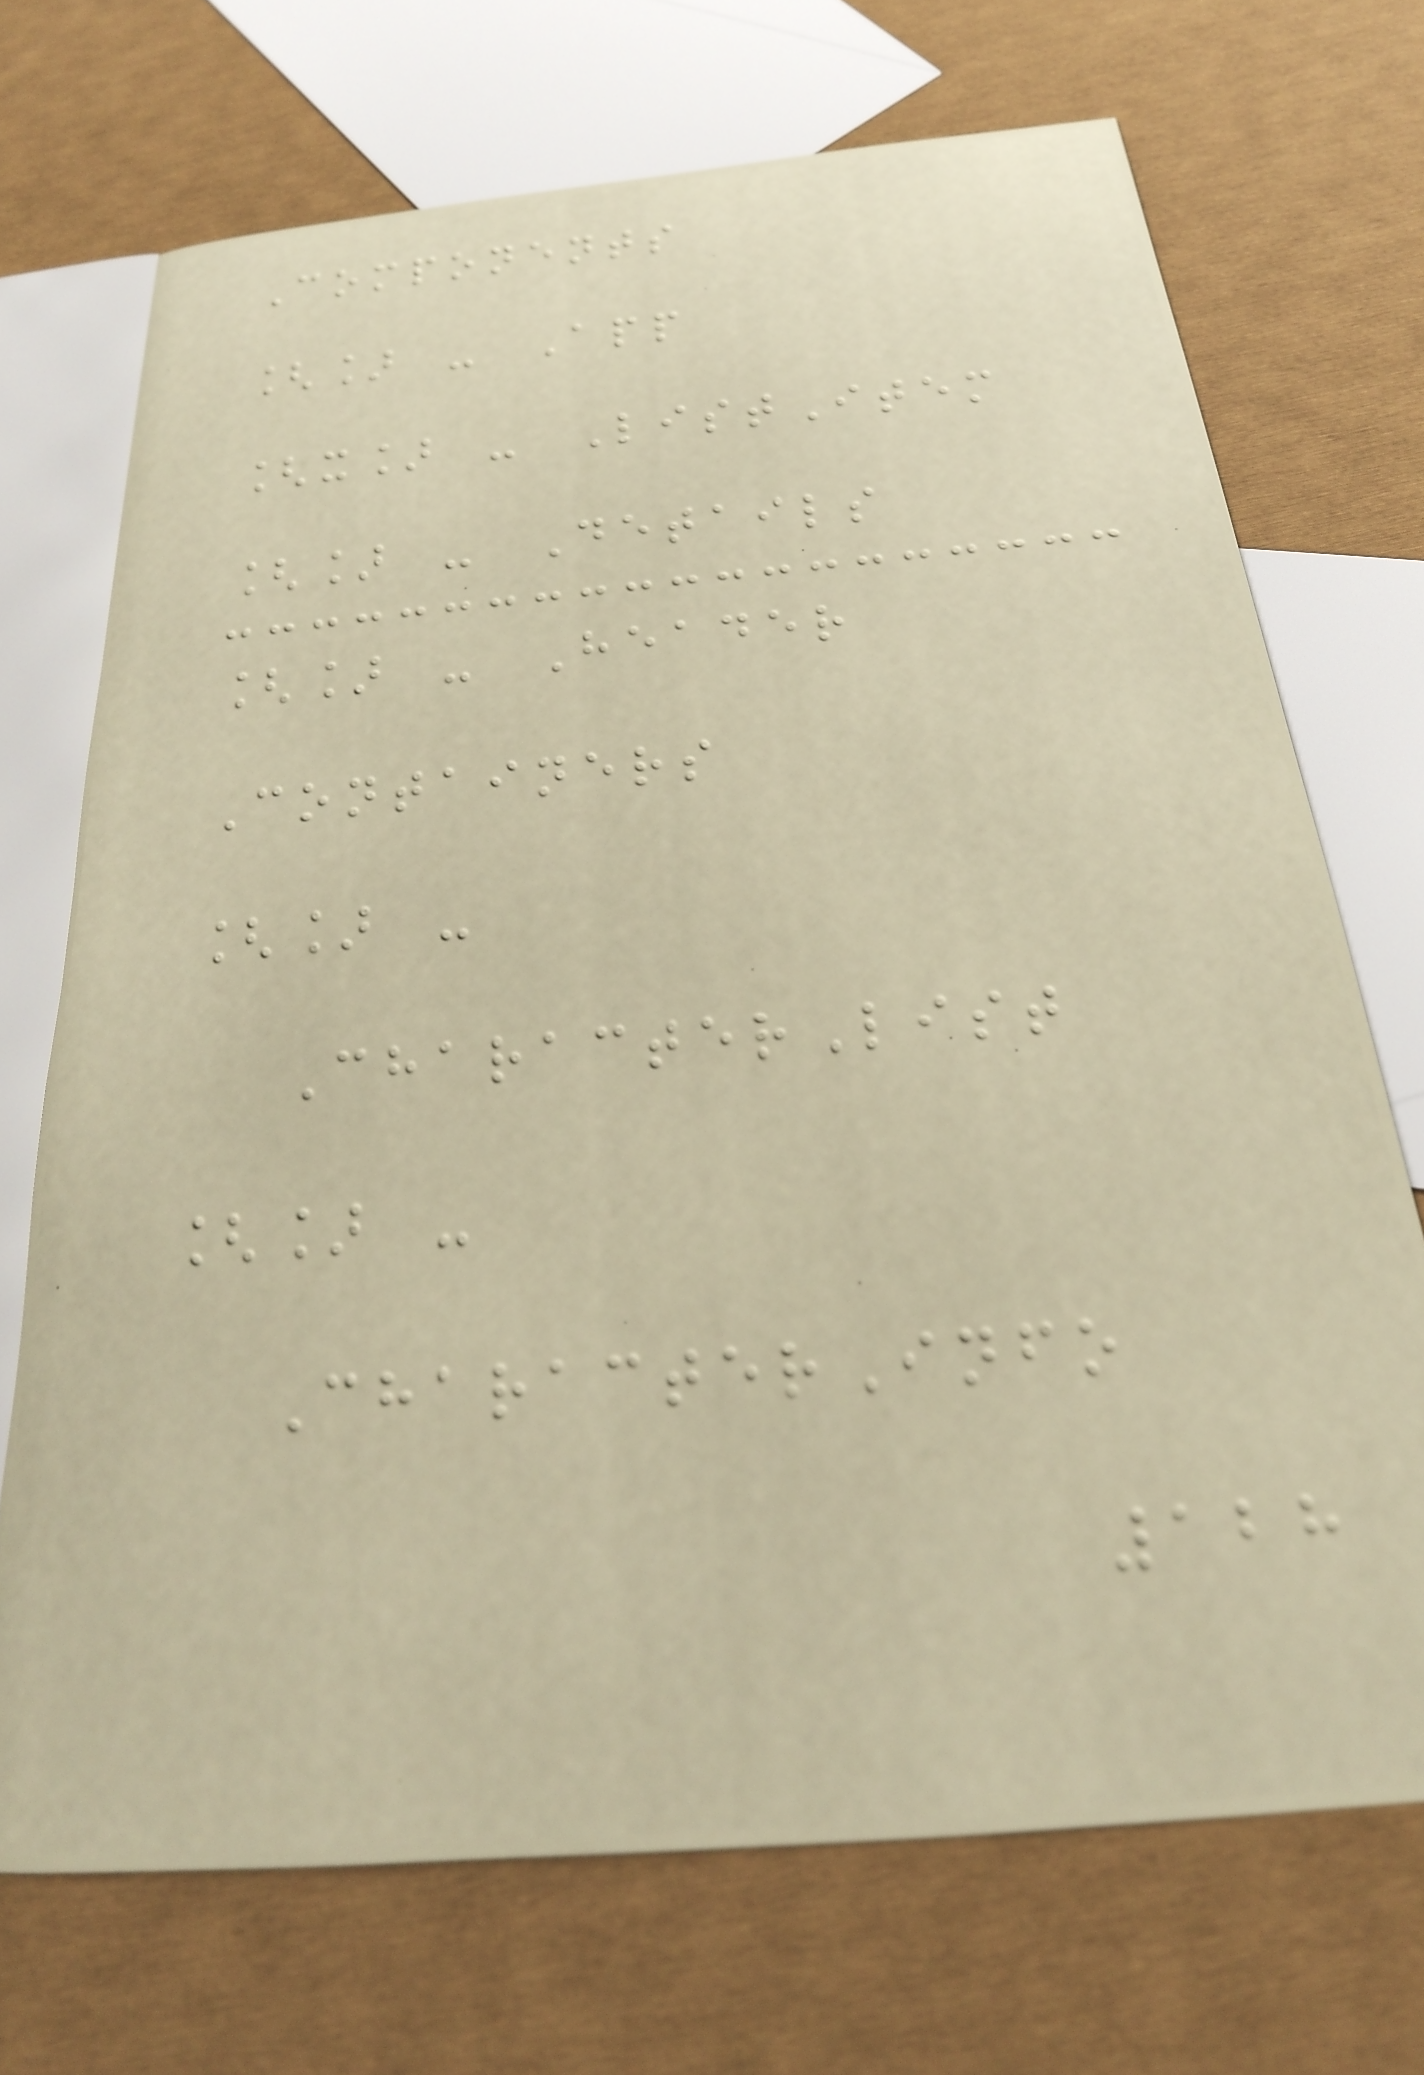Components
[] - App
[x] - ListItem
[] - Details
[] - Header
Containers
[] -
CharacterList
[] -
CharacterInfo
128
